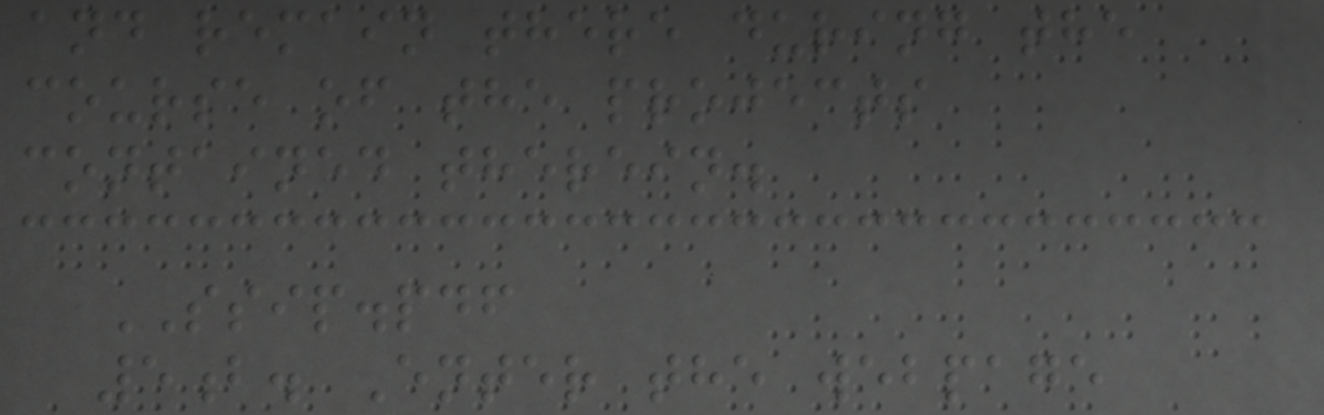and remain there during the
course of the projects
contained therein.
SSIP.pdf
5b. Enter the webpage
